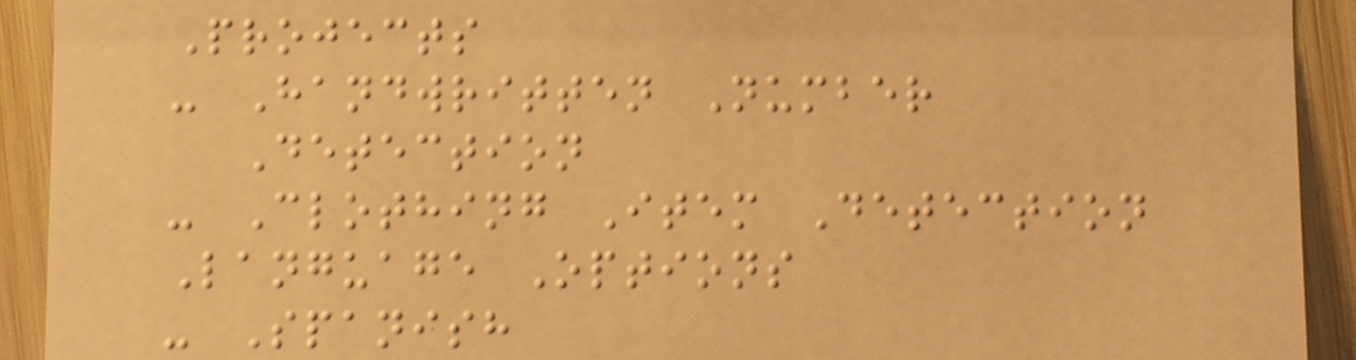Projects
- Handwritten Number
Detection
- Clothing Item Detection
Language Options
- Spanish
